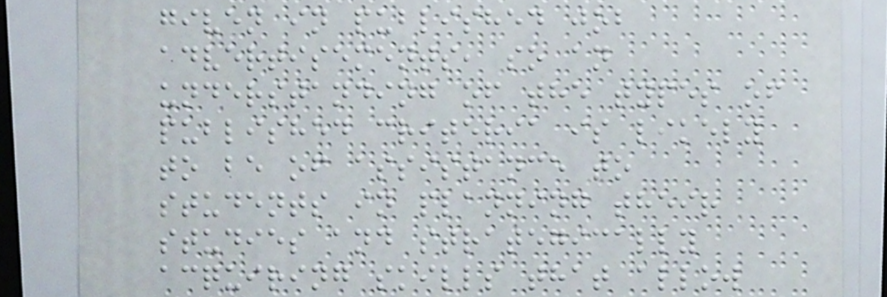given in published job
advertisements, so an
understanding of the types of
published criteria is likely
to be of assistance to
students in planning their
studies and strategically
acquiring skills that allow
